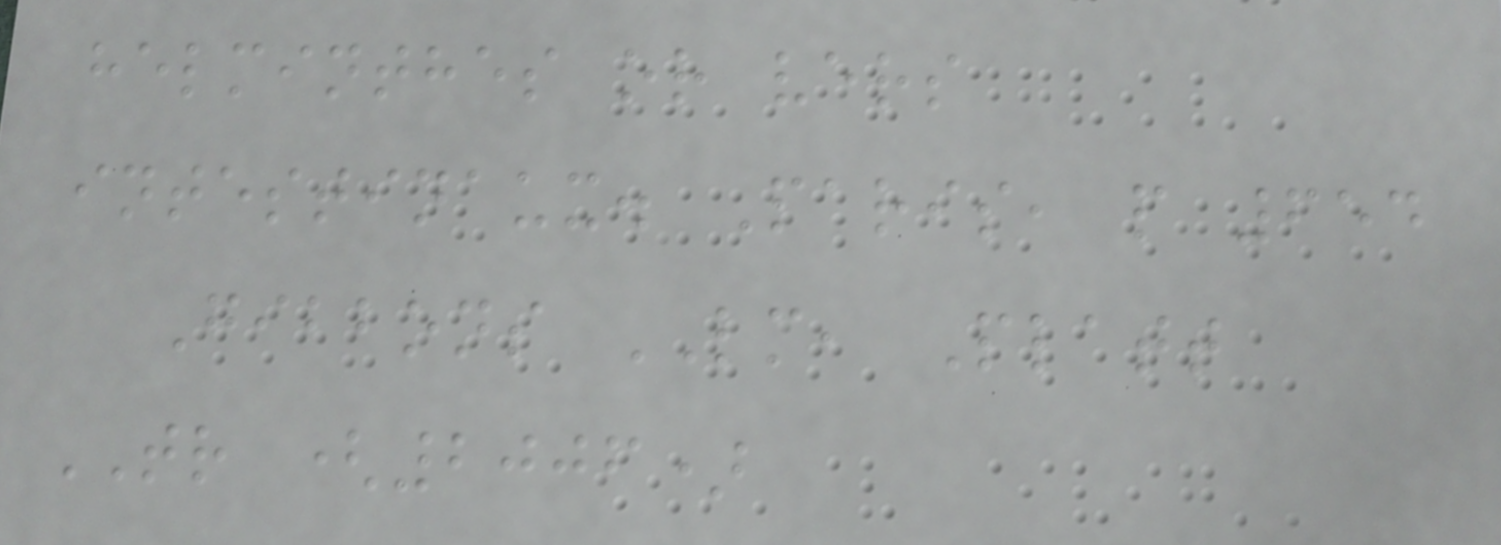helminthes or vers
intestinaux. Paris, p 654
Gibbons LM, Platt
TR (2006)
